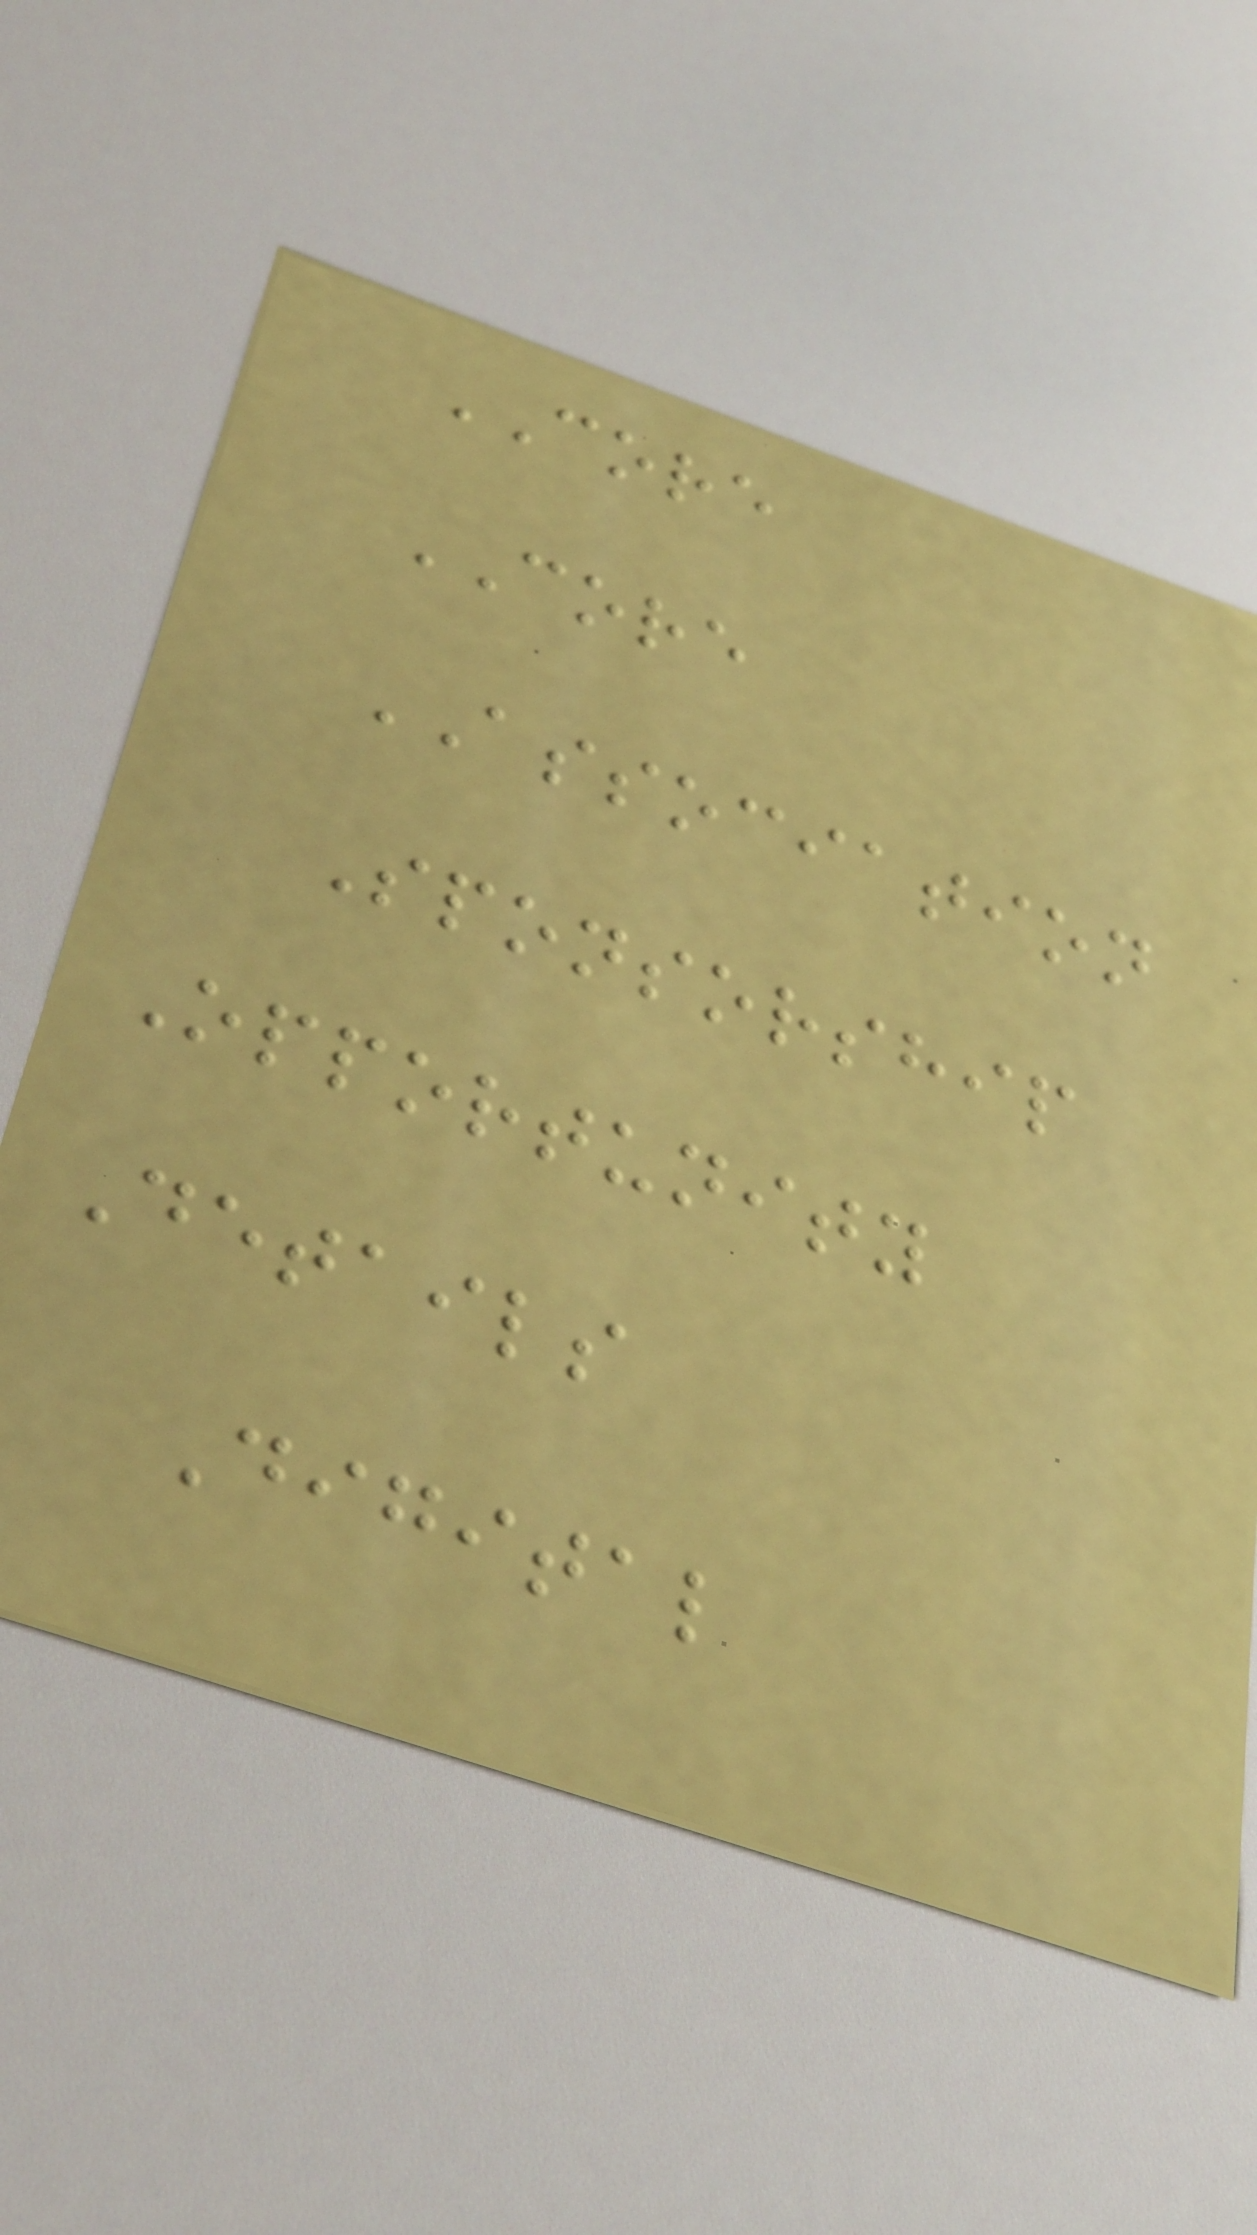CORE
CORE
ASSOCIATION
Sponsorship
Opportunity
Details
Digital
